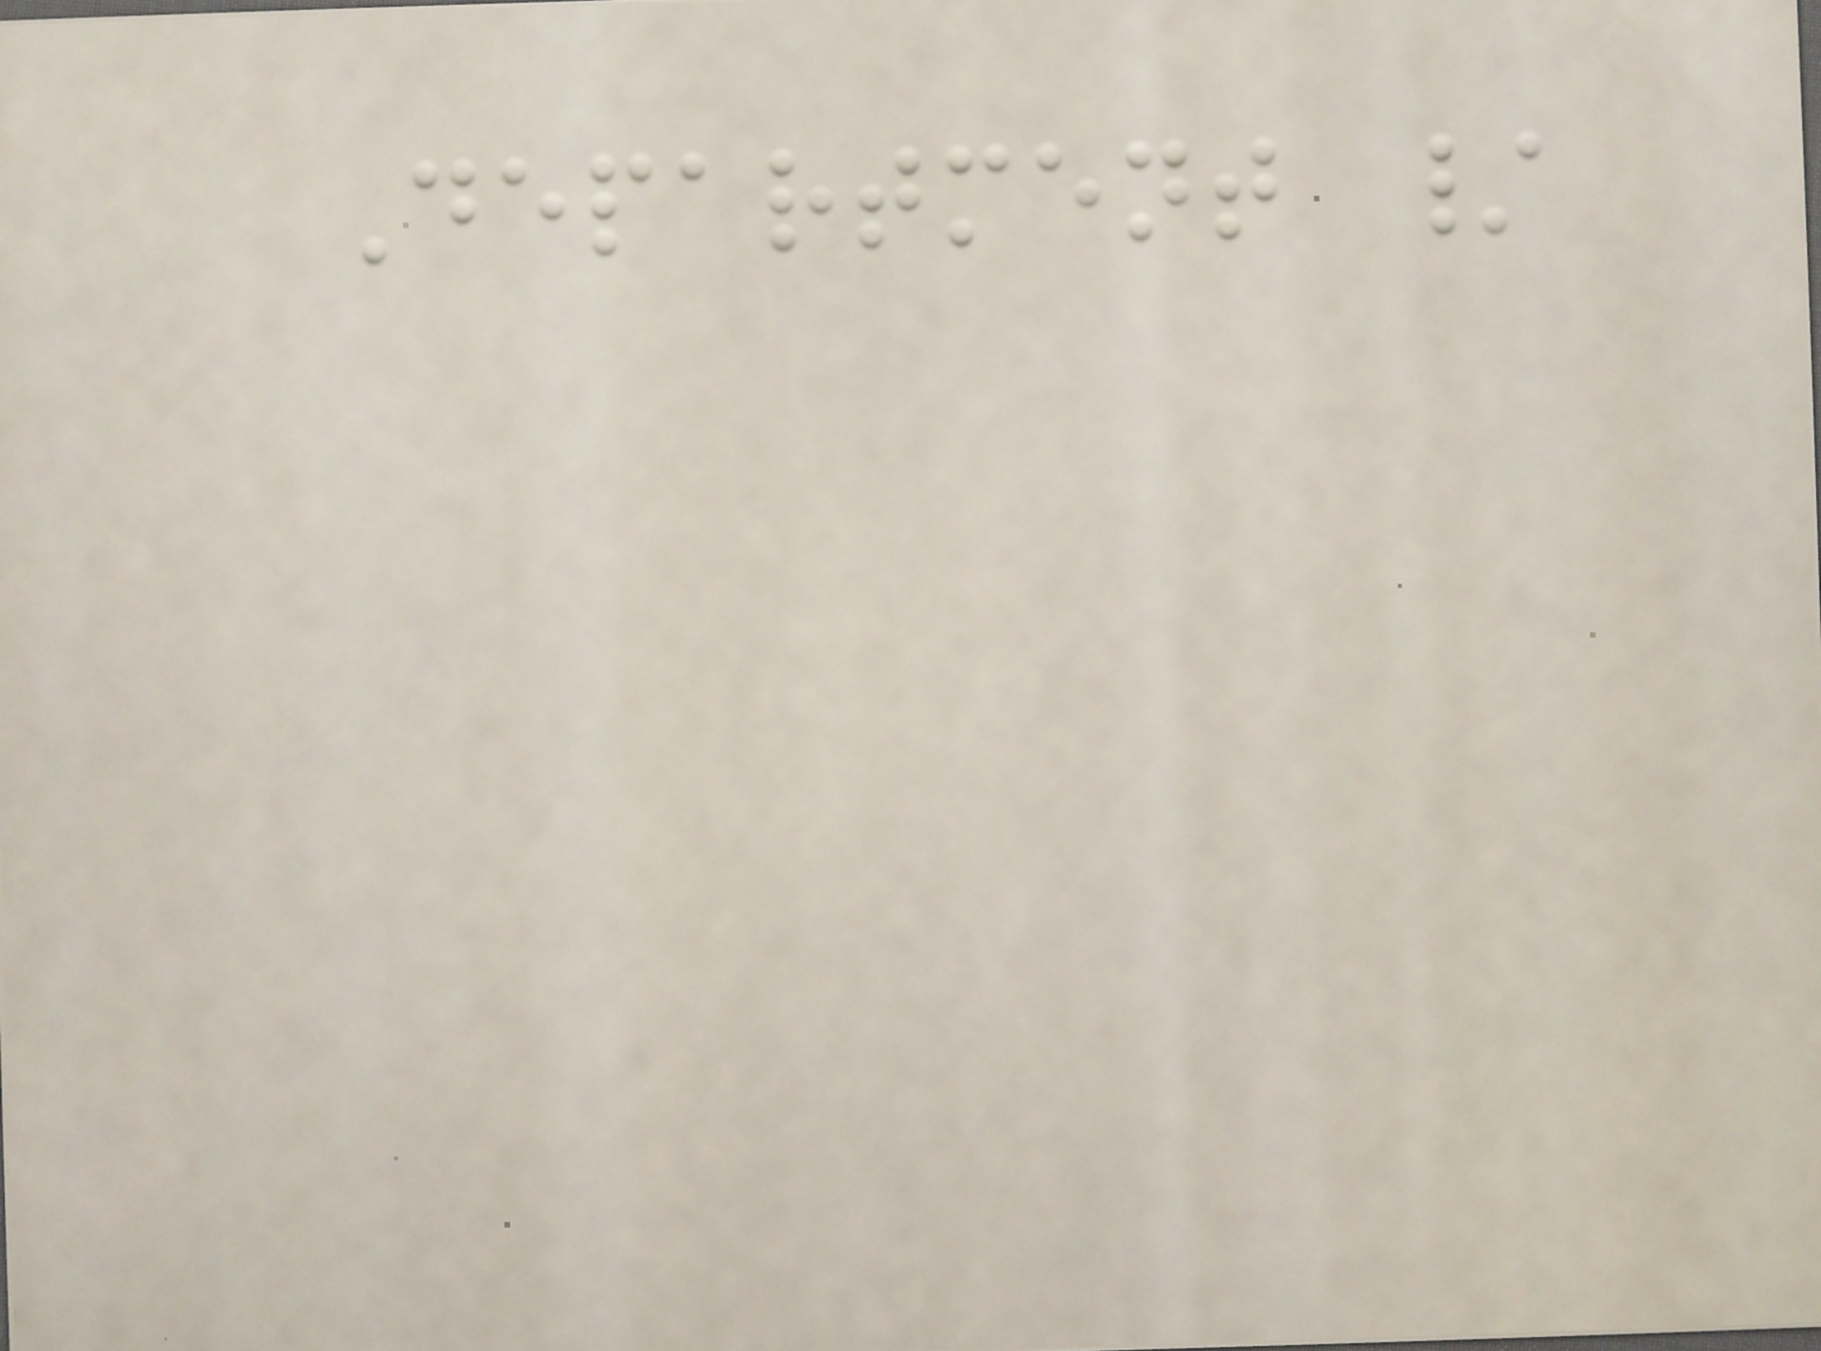Department /
